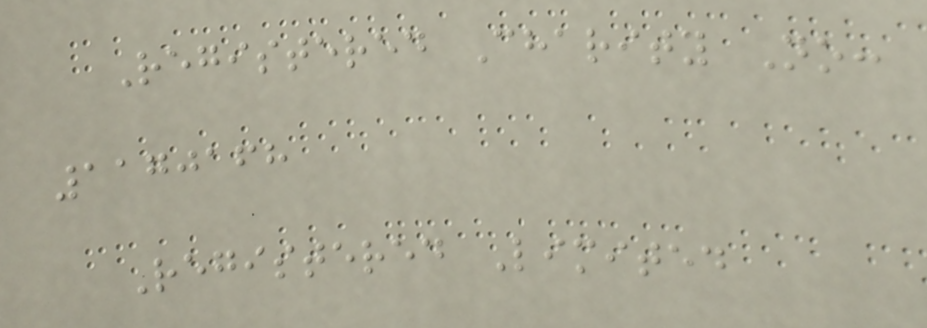Registered Charity No:
1170168
Registered Limited
